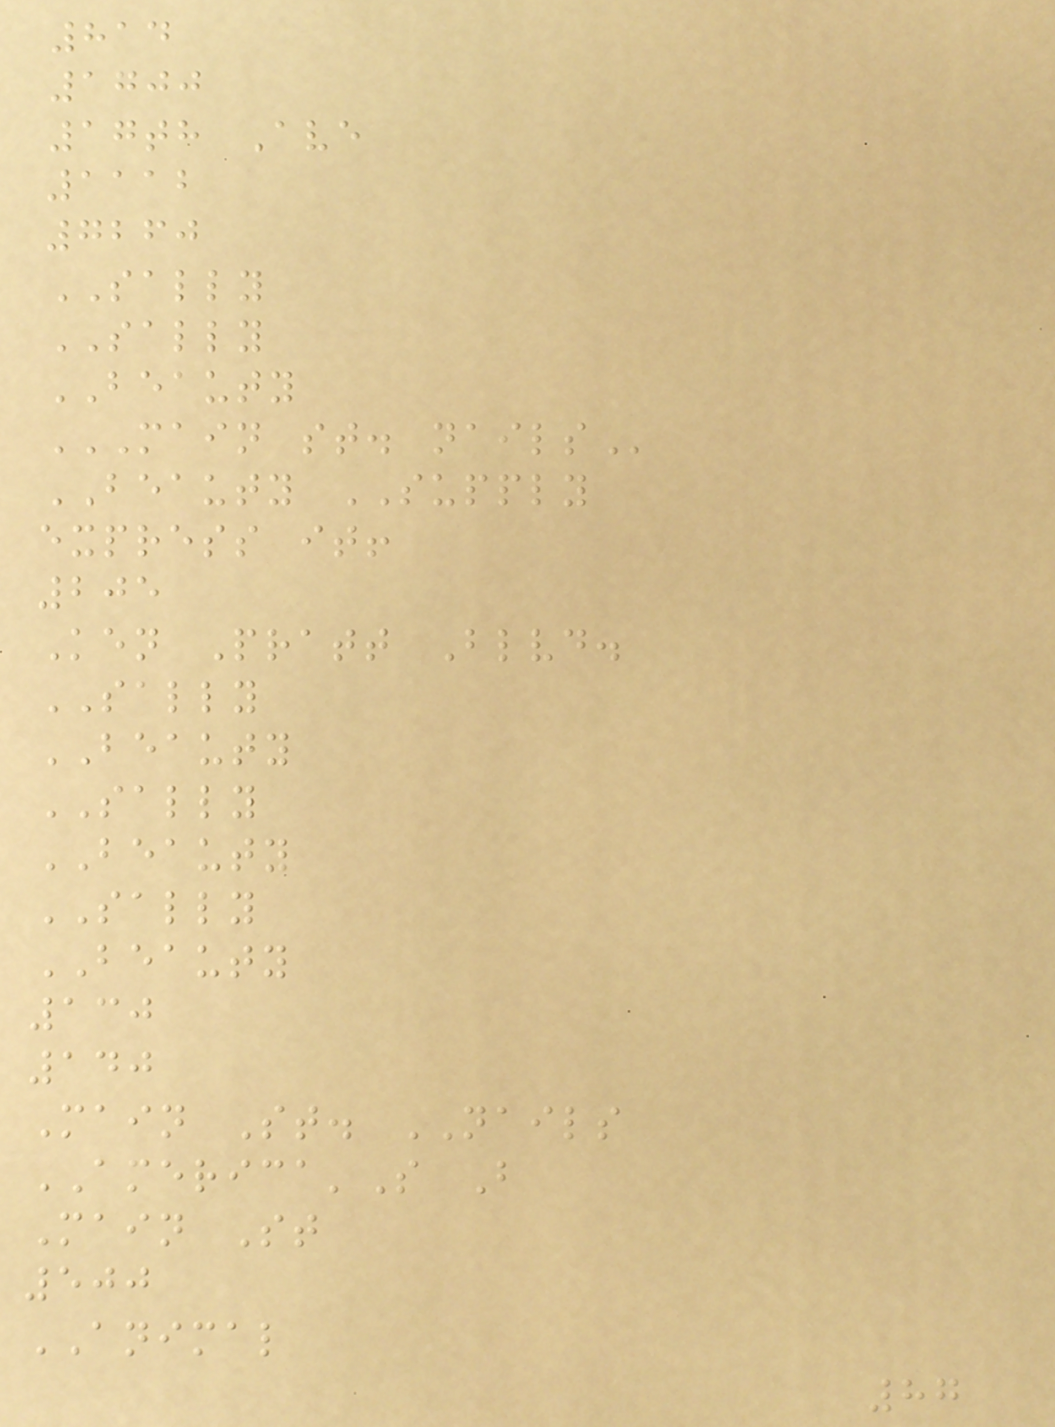814
1700
17th Ave
1112
7260
SALLY
SALLY
BEAUTY
MAIN ST. NAILS
BEAUTY SUPPLY
express it!
205
Ken Pratt Blvd.
SALLY
BEAUTY
SALLY
BEAUTY
SALLY
BEAUTY
130
140
Main St. NAILS
AMERICA'S B
Main St
500
ANIMAL
87
